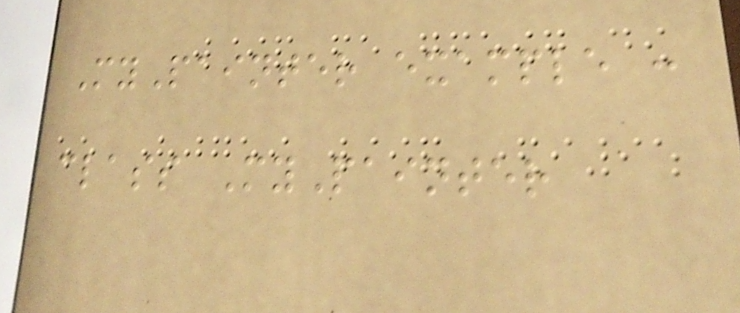MyPainter example :
class MyPainter
